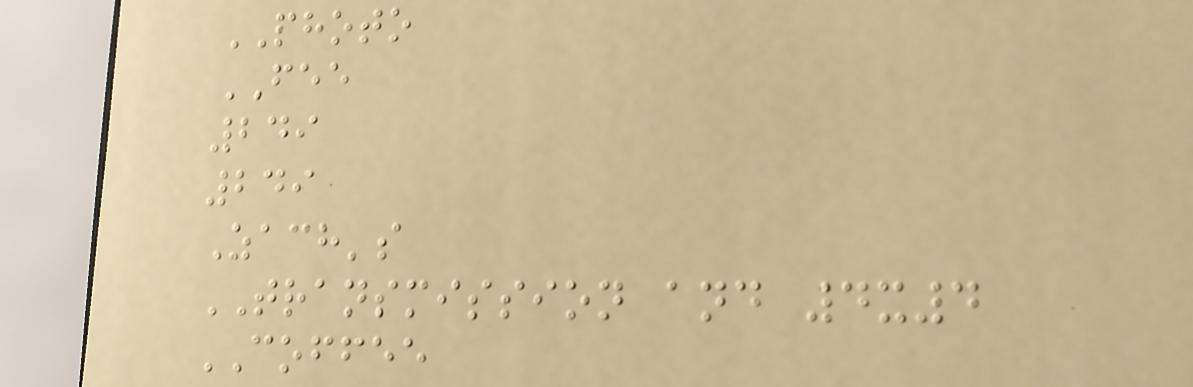PHOTO
FEE
249
249
Zach's
TRANSMISSION and 4x4
COFFEE
